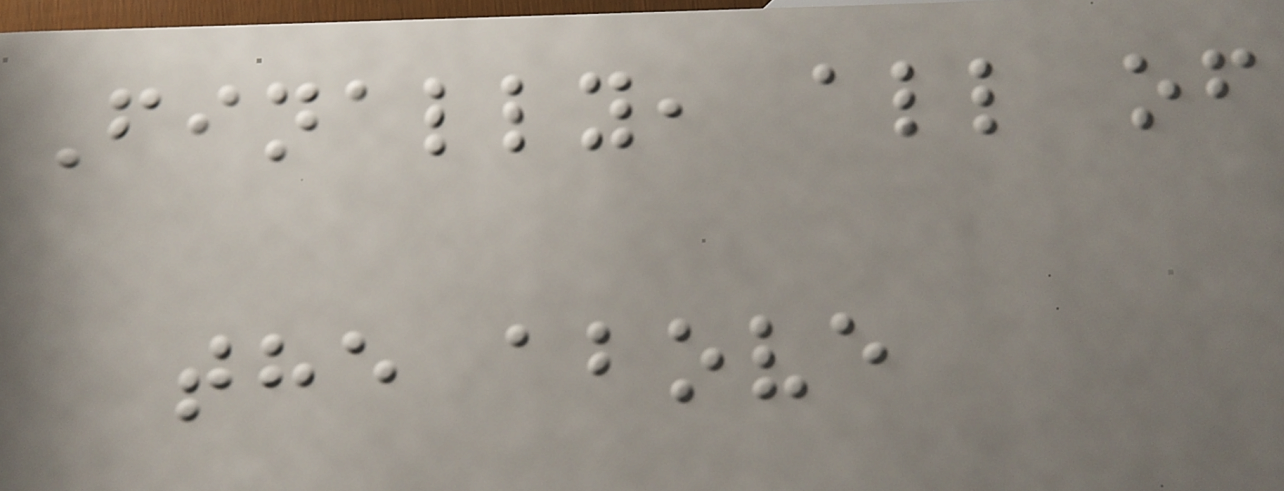Finally, all of
the above
